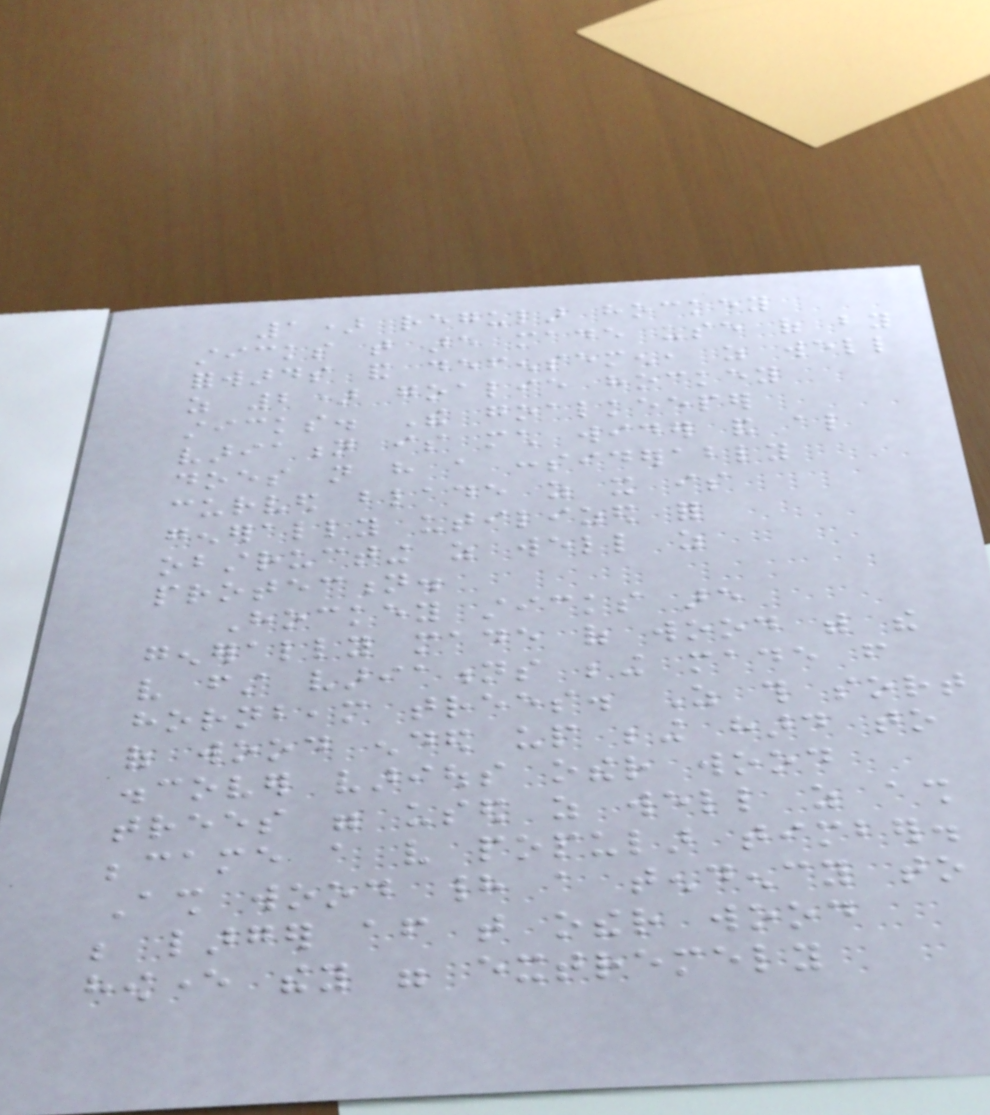1) regular hockey
sticks that are made use of by
forwards and defensemen, as well
as 2) goalie hockey
sticks. The goalkeeper
variation is much wider and also
does not have a considerably
curved blade as it is
generally utilized for
obstructing as well as
protection.
Hockey sticks are
generally made of wood with the
very first variations being made from
hornbeam trees. As this sort
of wood ended up being hard to
discover various other wood
trees were used as well as ash
became a very popular timber.
Ash wood had a tendency to
be larger after that other wood
however they were extremely
